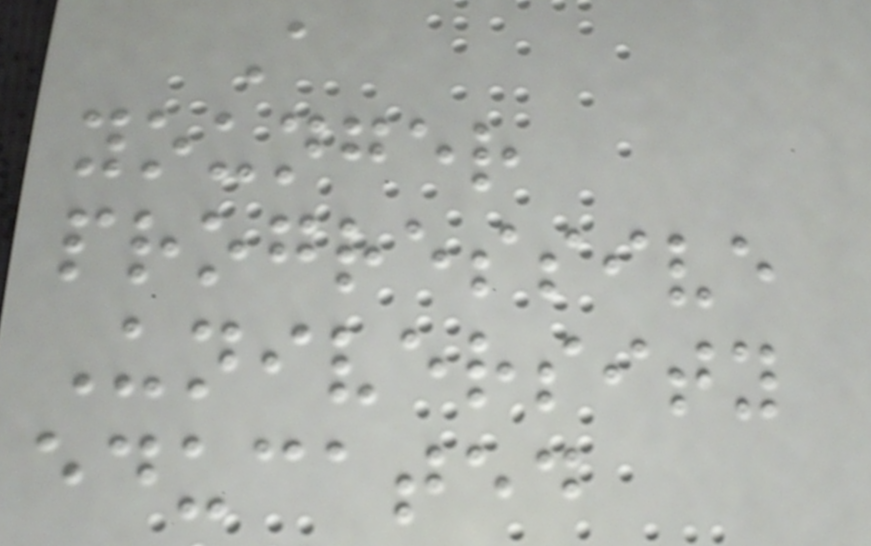A
younger
progressive
University
educated
